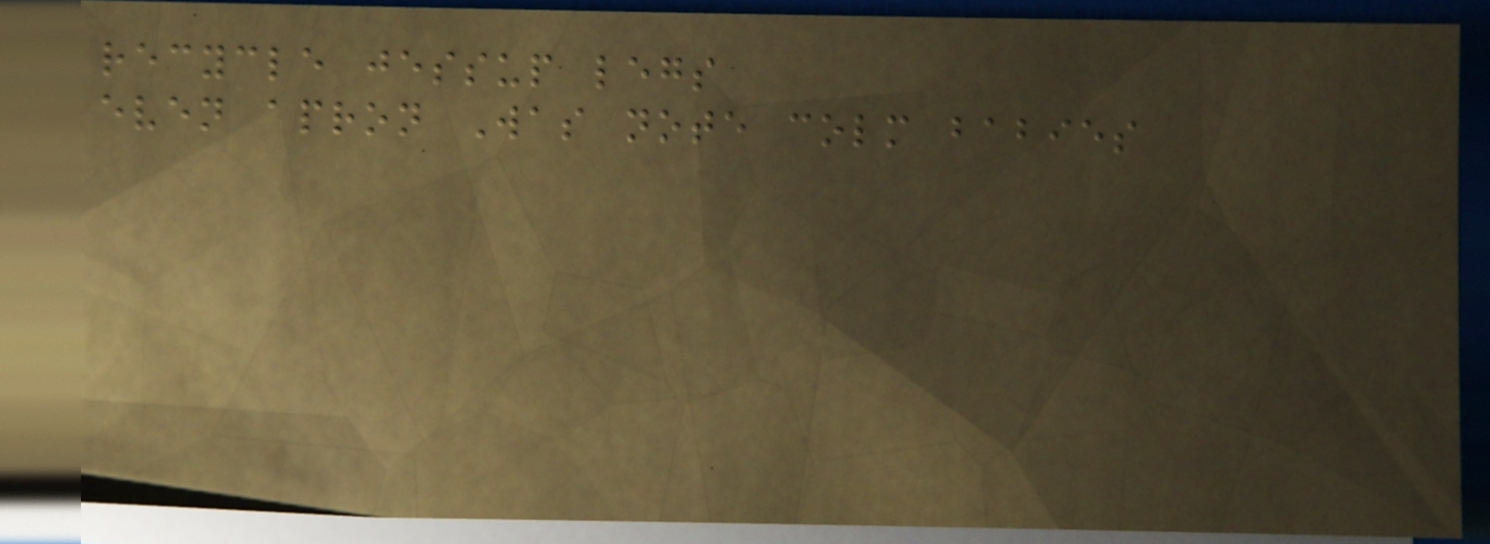recycle jessup legs
even apron Was note colm babies
